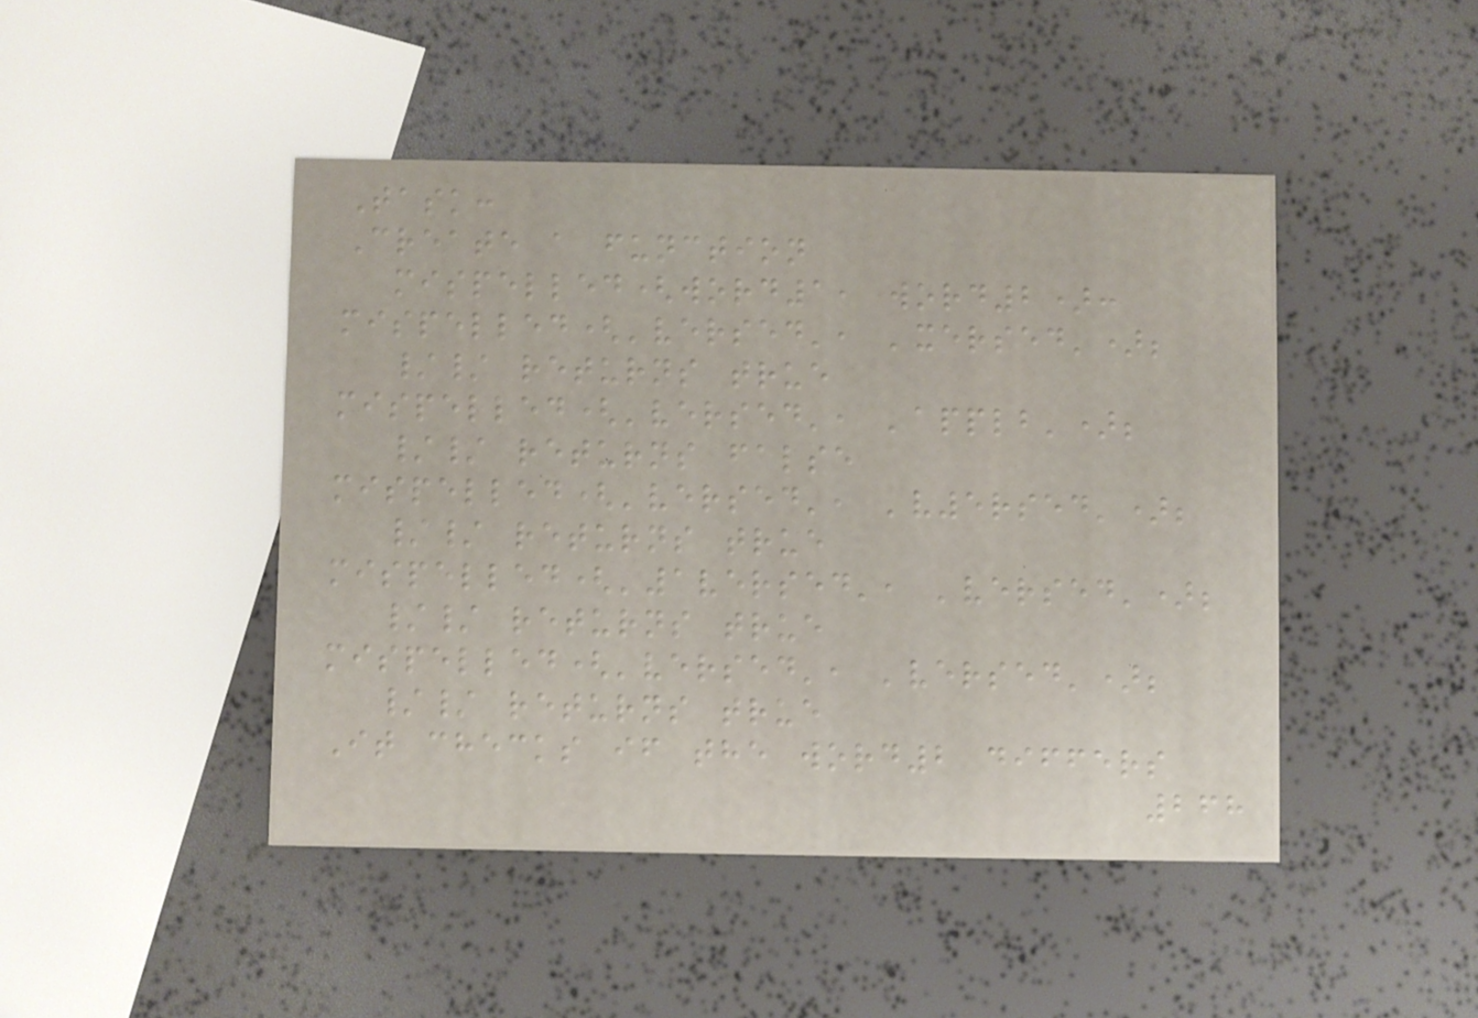Task:
Create a function
mispelled(word1, word2):
mispelled('versed', 'xersed');
// returns true
mispelled('versed', 'applb');
// returns false
mispelled('versed', 'v5rsed');
// returns true
mispelled('1versed', 'versed');
// returns true
mispelled('versed', 'versed');
// returns true
It checks if the word2 differs
268
